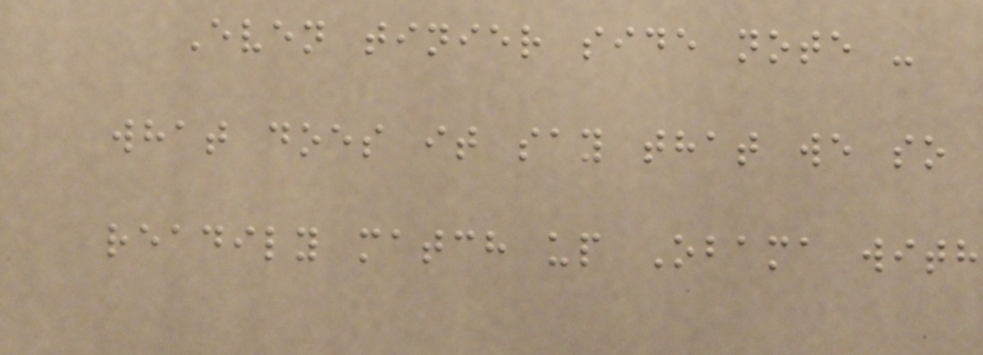Even tinier side note -
what does it say that we so
readily match up Obama with
